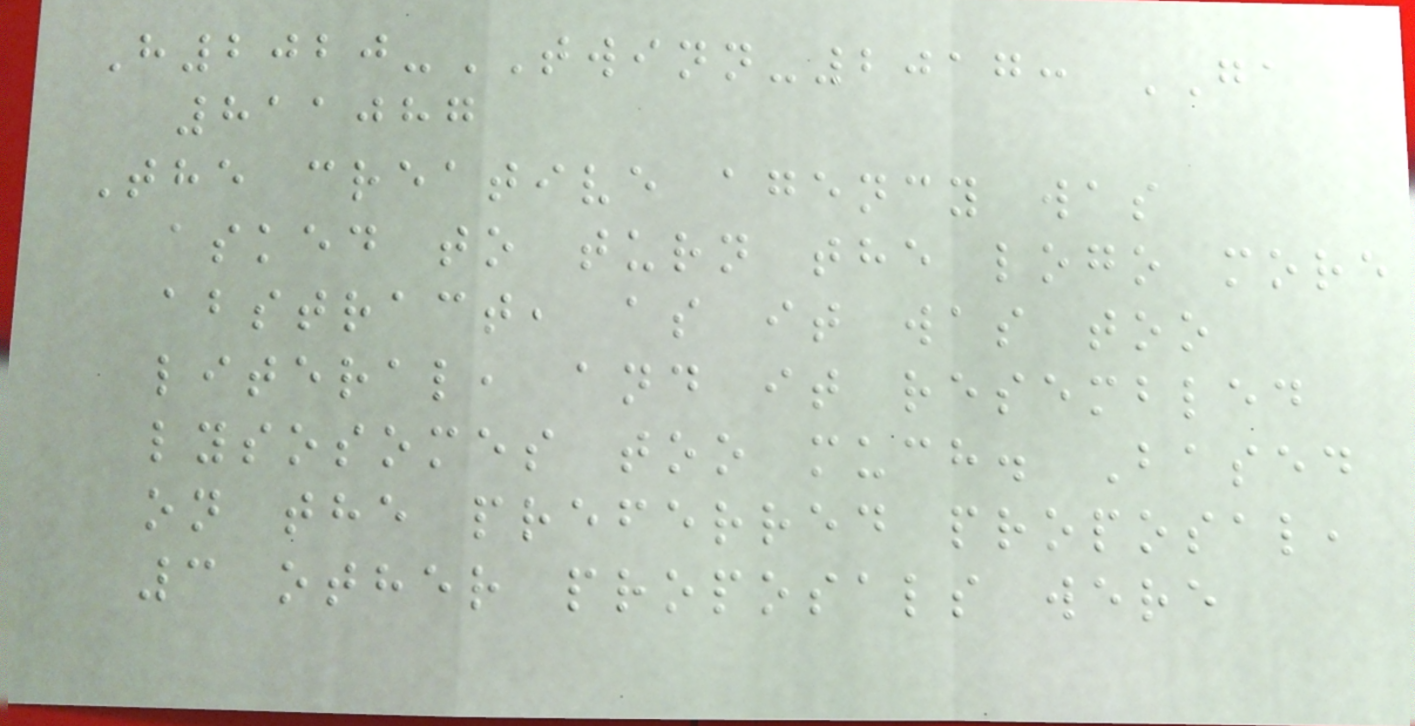H2020-TWINN-2017: GA
811087
The creative agency was
asked to turn the logo more
abstract, as it was too
literal, and it resembled
lysosomes too much. Based
on the preferred proposal,
3 other proposals were
